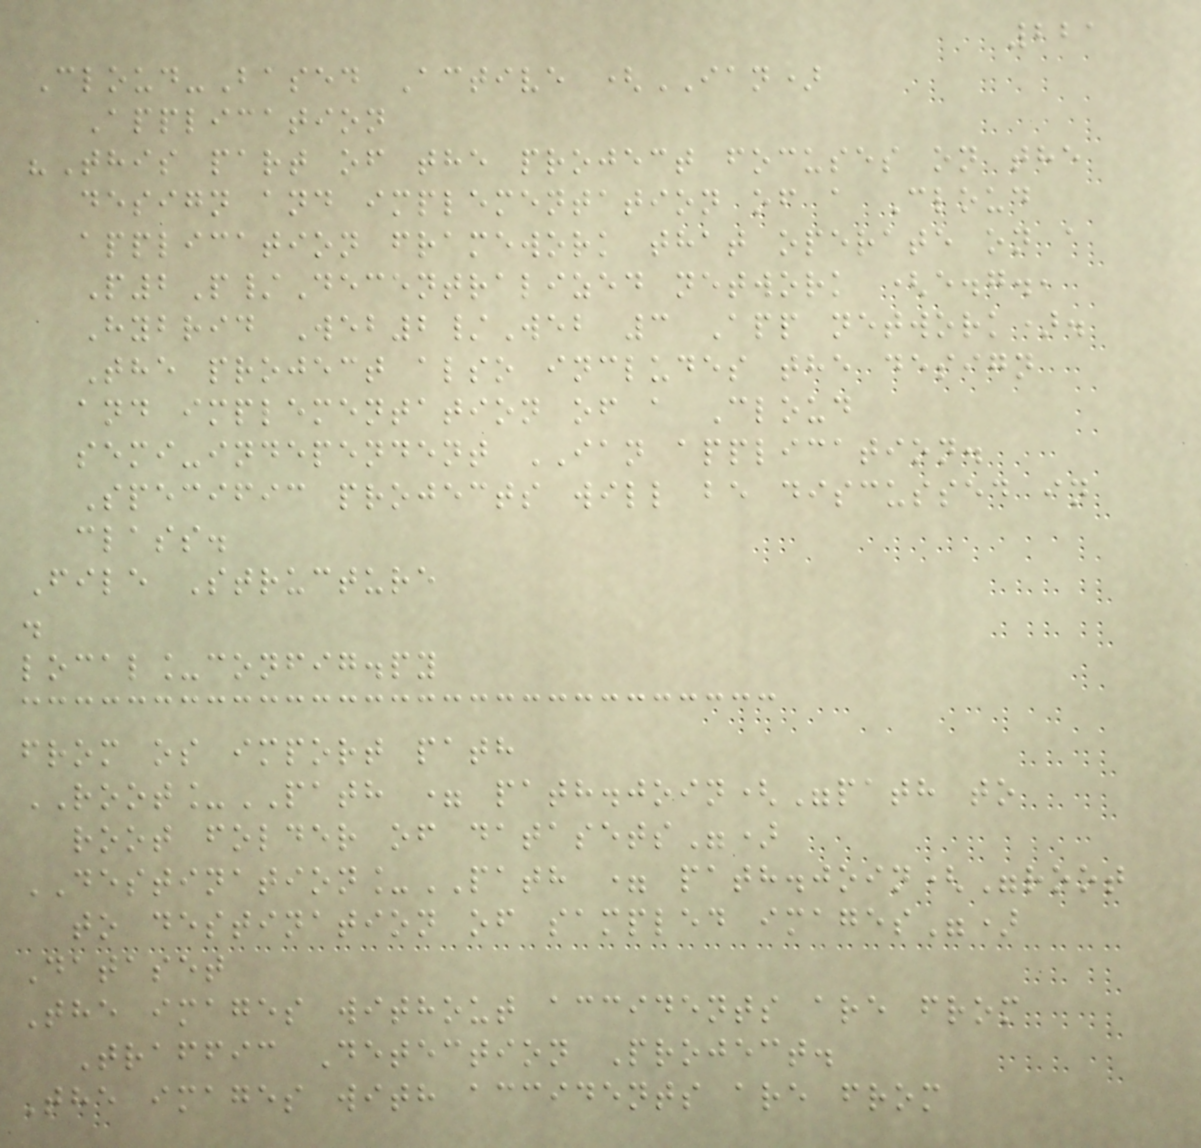221
Cloud-Based Active (IAN)
Application
"This part of the project focuses on the
design and implementation of a Cloud
application framework that operate on a
P2P/Decentralized network (e.g.,
Hybrid Web2/Web 3 App network).
The project also includes the design
and implementation of a Cloud
semi-independent IAN application.
Specific projects will be discussed in
class.
File Structure
.
local_config.py
from os import path
ROOT_PATH = path.join("path to
root folder of datasets")
DESTINATION_PATH = path.join("root
to destination of sampled images")
Dataset
The images without accidents are from
Traffic Detection Project.
The images with accidents are from
